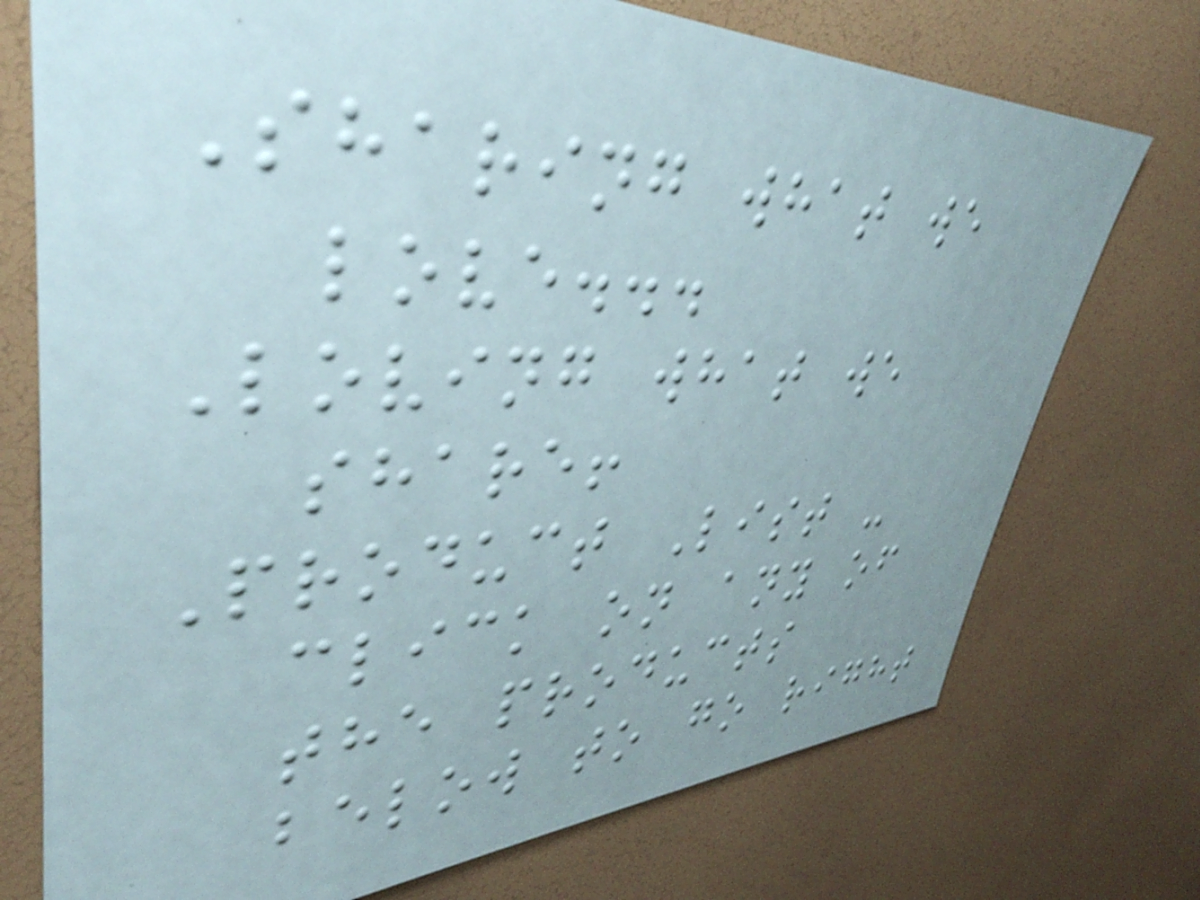Sharing what we
love...
Loving what we
share!
Product List -
click on any of
the products
below to go right
